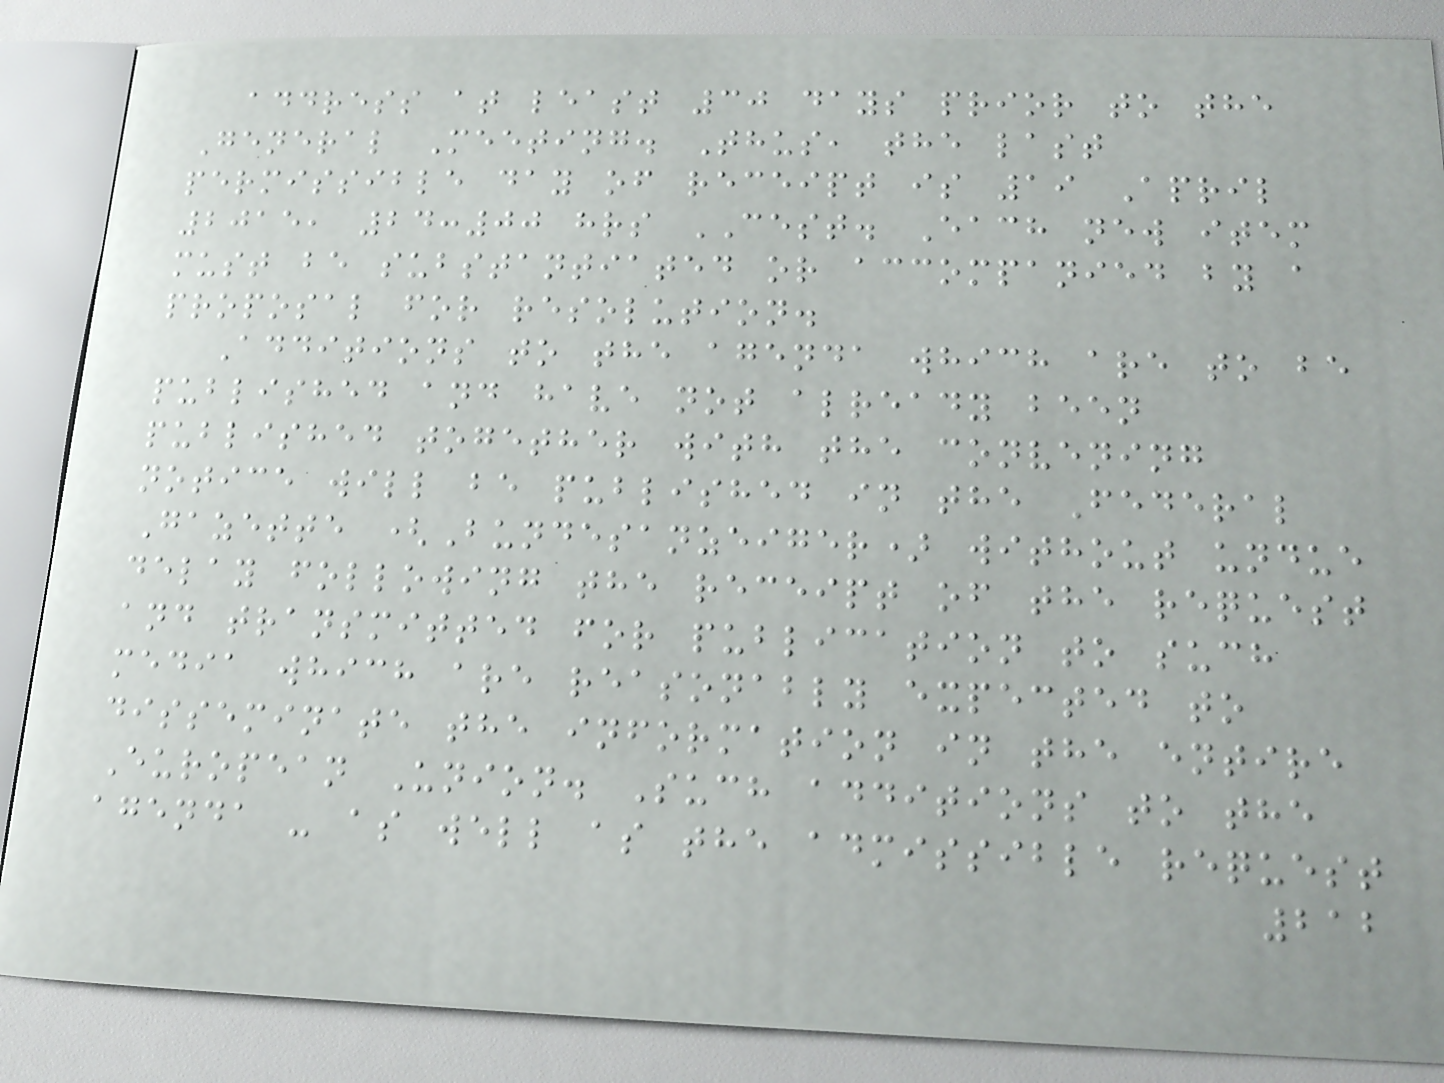address at least 30 days prior to the
General Meeting. Thus, the last
permissible day of receipt is 19 April
2015, 24:00 hrs CEST. Each new item
must be substantiated or accompanied by a
proposal for resolution.
Additions to the agenda which are to be
published and have not already been
published together with the convening
notice will be published in the Federal
Gazette (Bundesanzeiger) without undue
delay following the receipt of the request
and transmitted for publication to such
media which are reasonably expected to
disseminate the information in the entire
European Union. Such additions to the
agenda - as well as the admissible request
212
